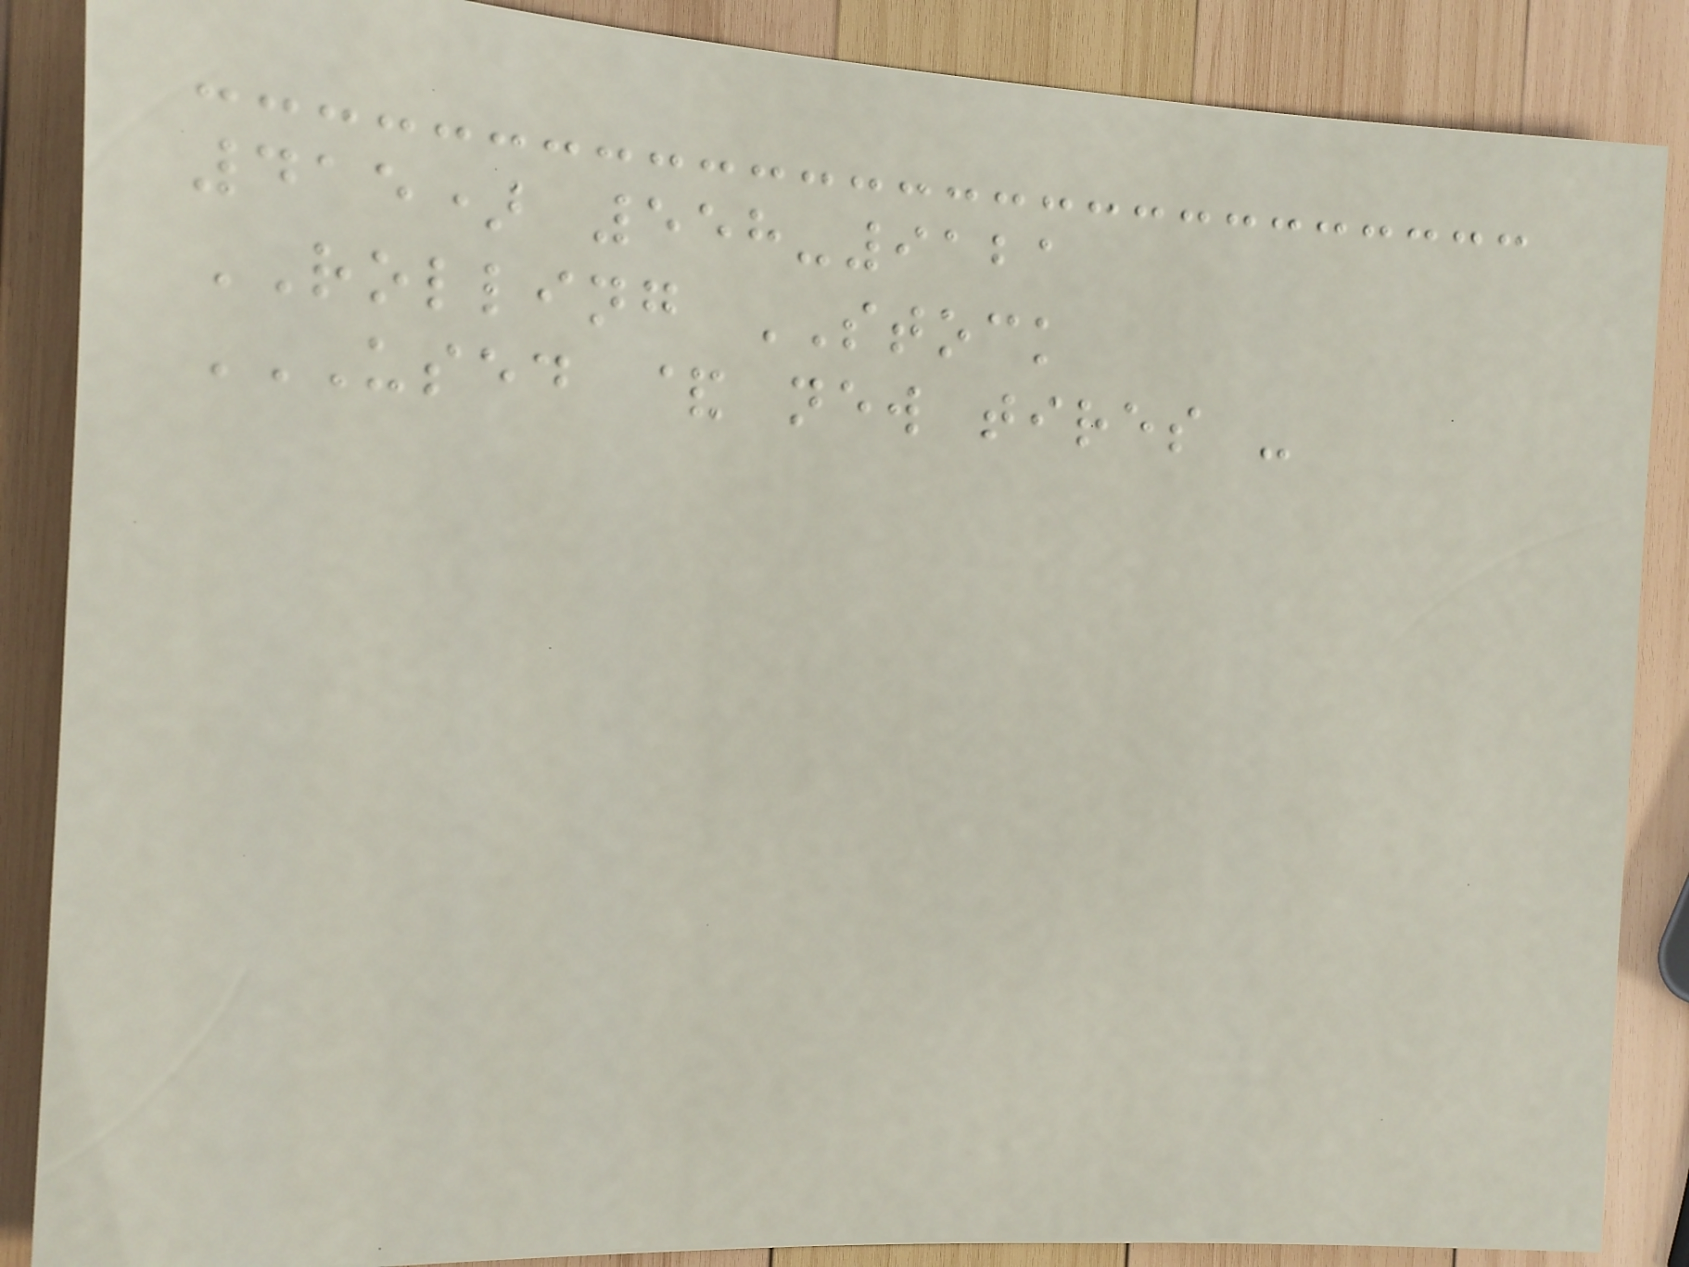415) 558-9121
ROLLING STOCK
USED & NEW TIRES -
